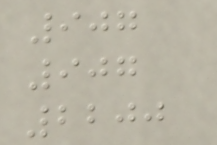907
907
2200
